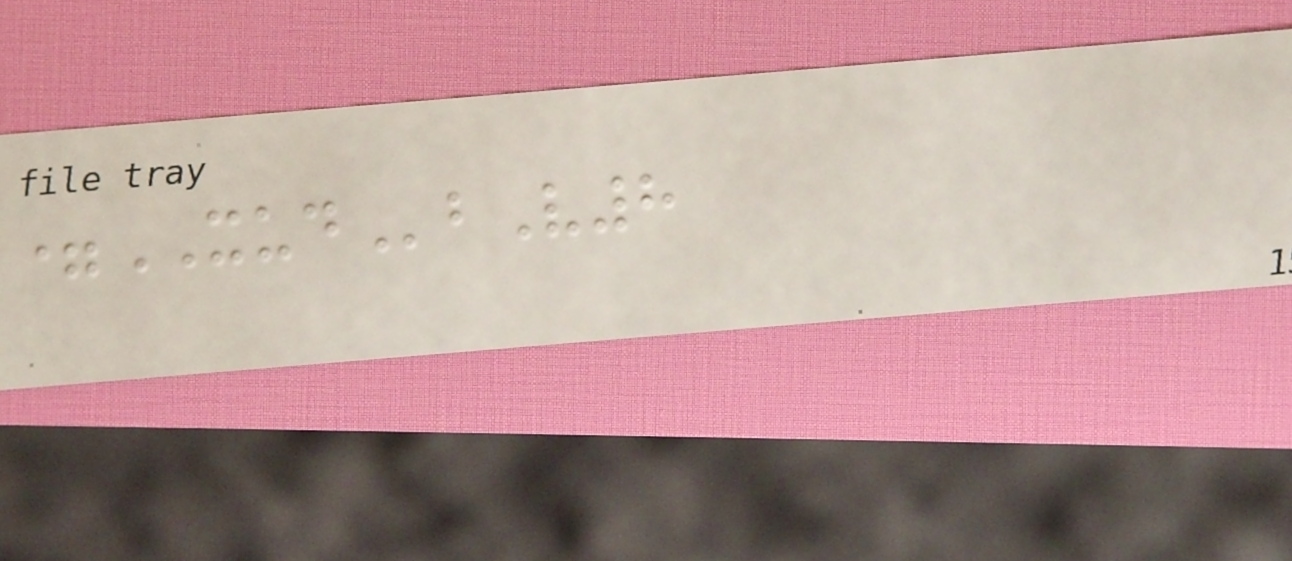=XUDbV8
